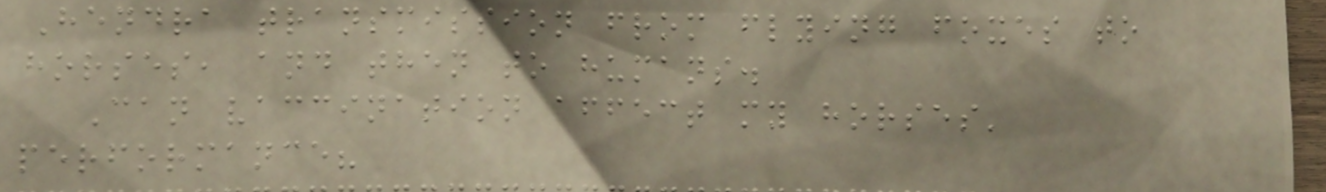Hendra transmission from flying foxes to
horses, and then to humans.
Can vaccination affect my horses'
performance?
